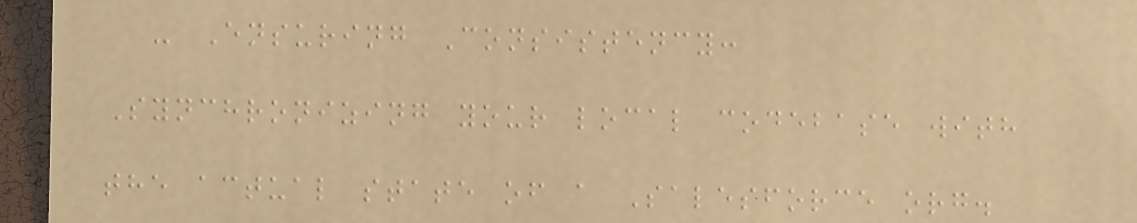- Ensuring Consistency:
Synchronizing your local codebase with
the actual state of a Salesforce org.
